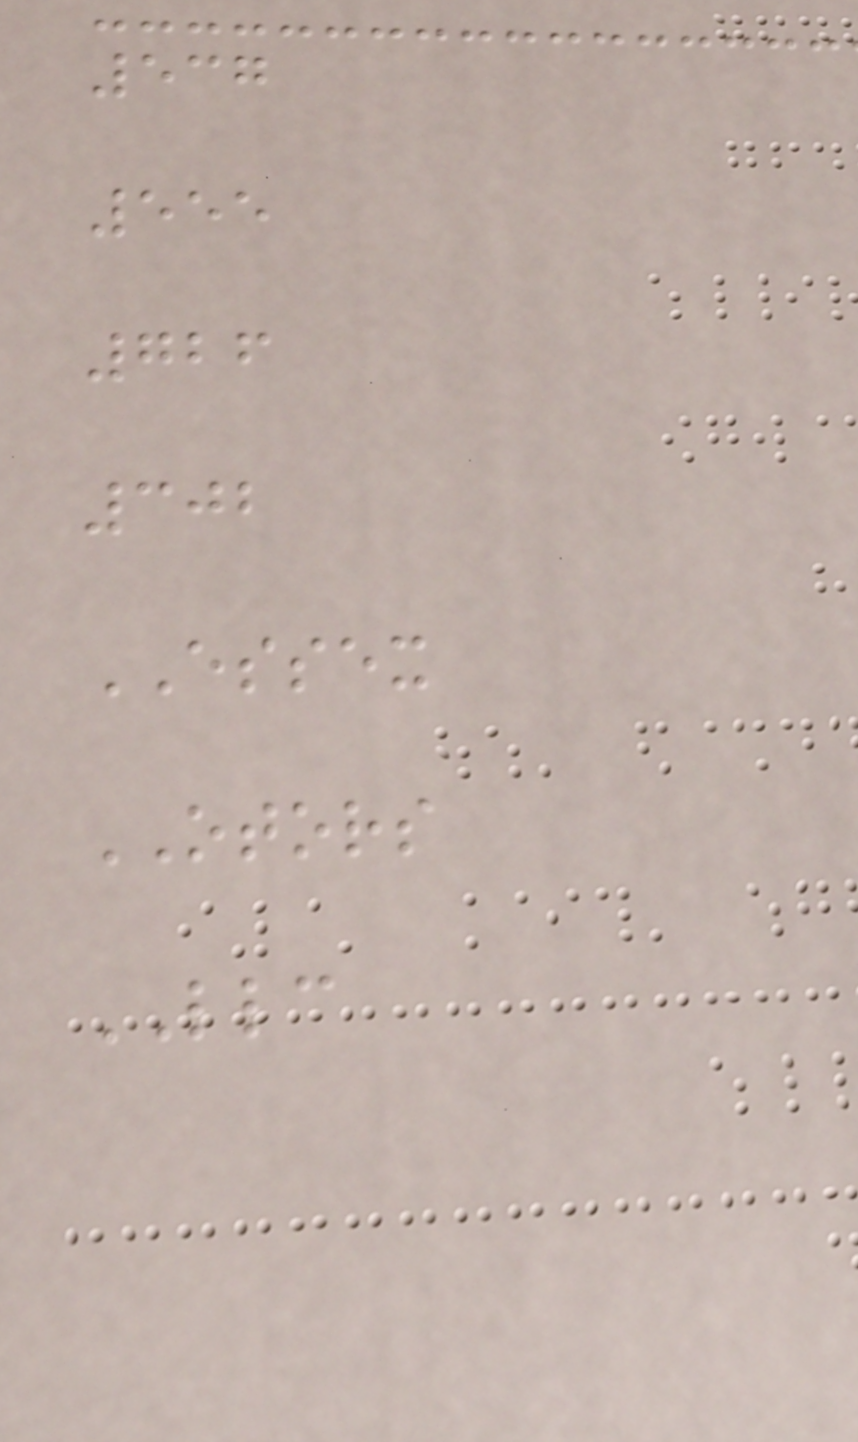537
555
726
302
ESSEX
OTORS
LLC
